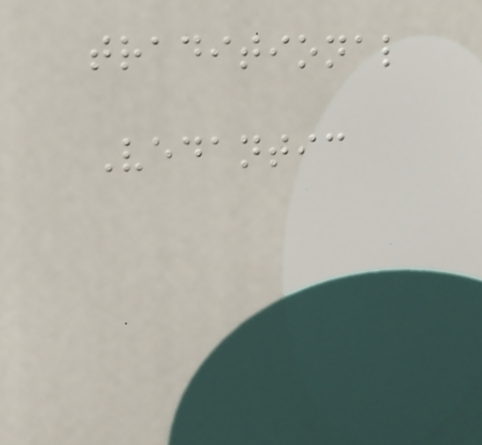traditional
Vedantic
